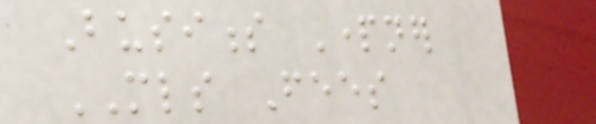Business Partner
MLS Fees
